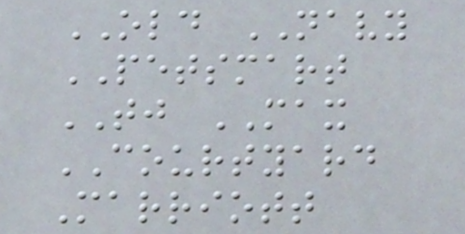OLD NAVY
PETSMART
TJ MAX
COURTYARD
Marriott
